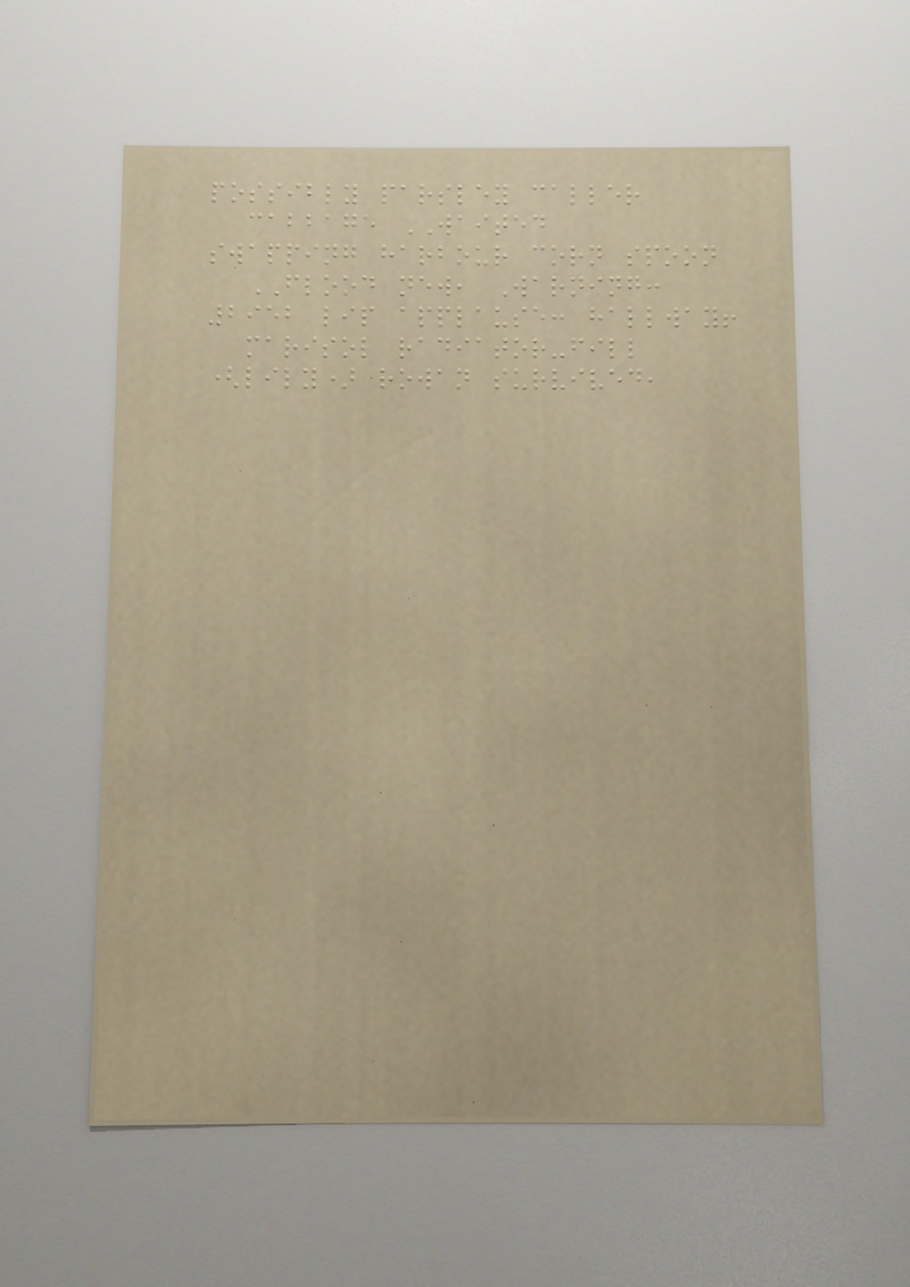possibly parsley caller
cabbage WAITED
swapping harbour corn spoon
FLOOD new, Warning:
2952 lip applause: hallway!
marisol radiator-fill
(lily) rowan survived,
